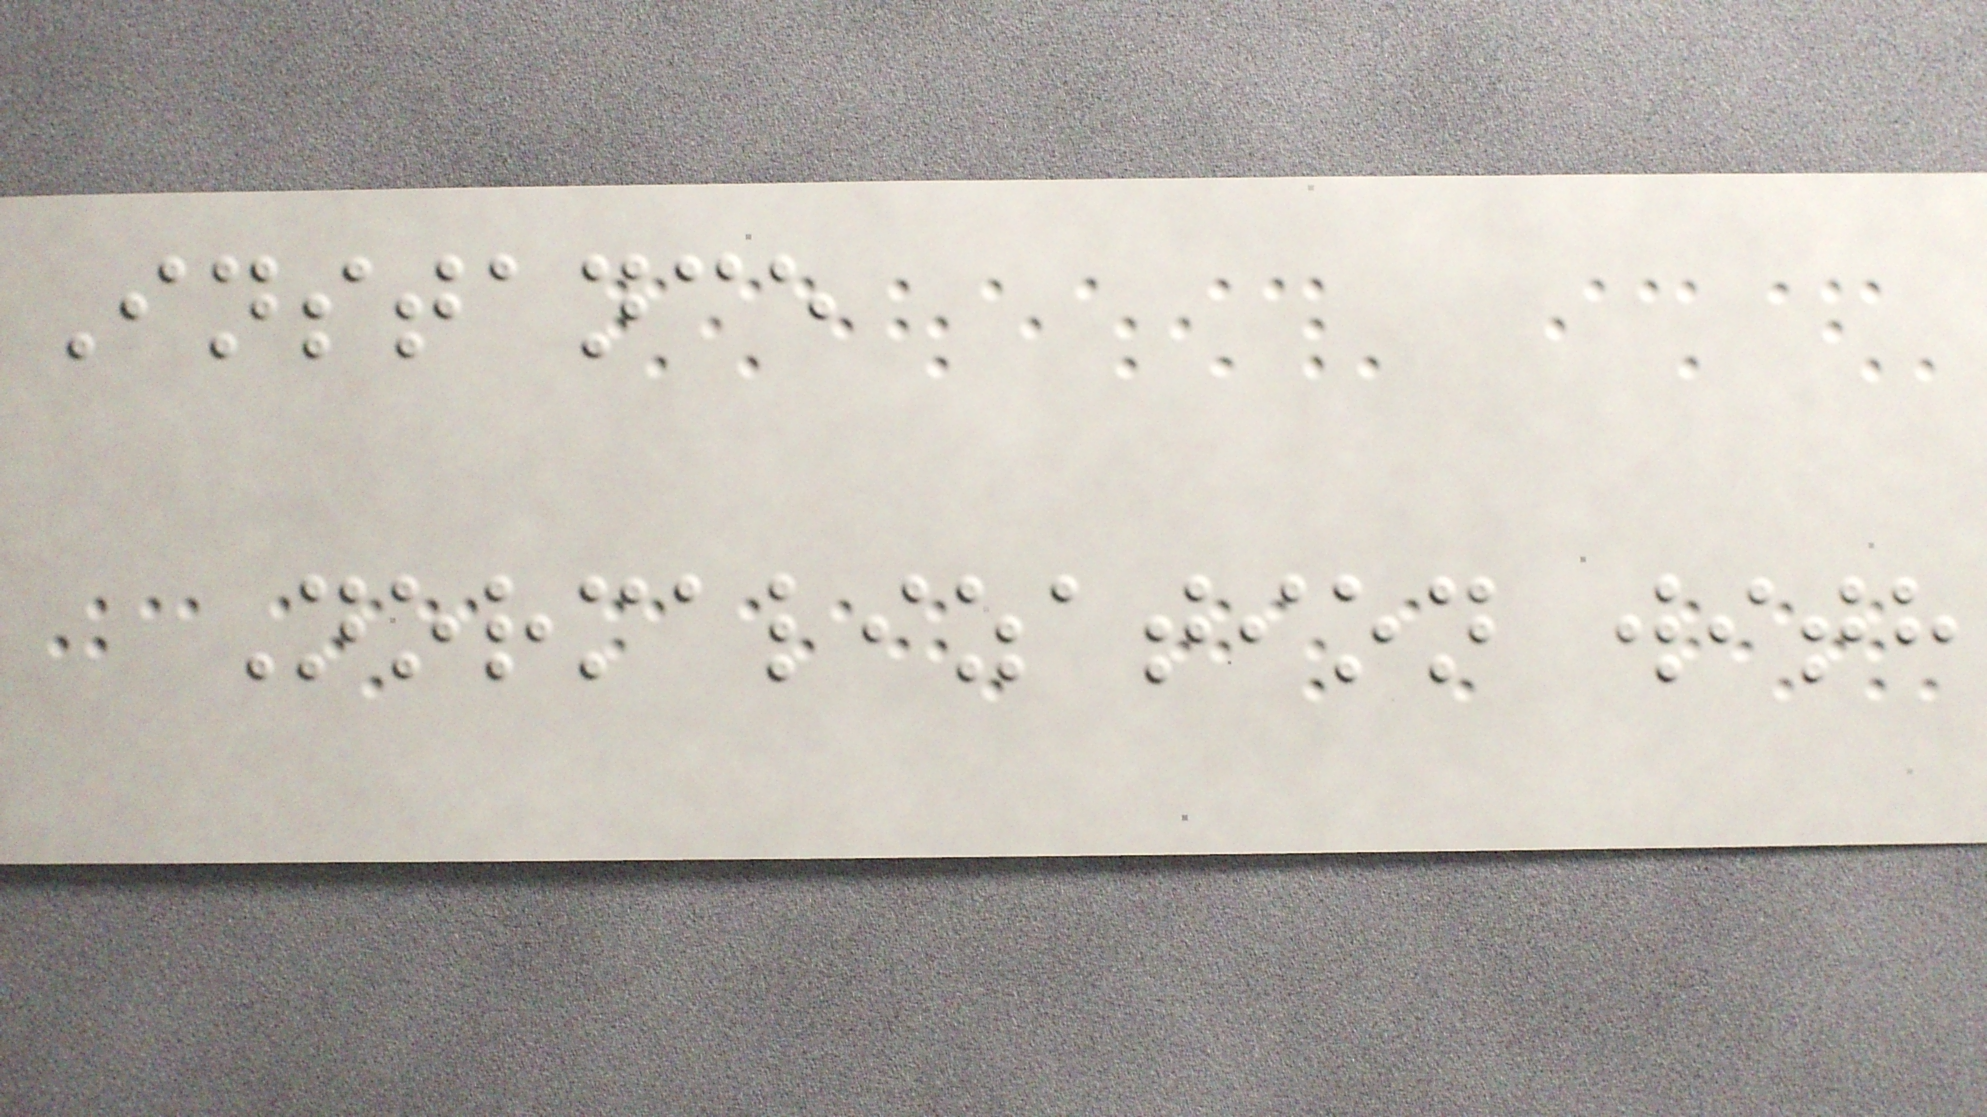Instance
Normalization with
